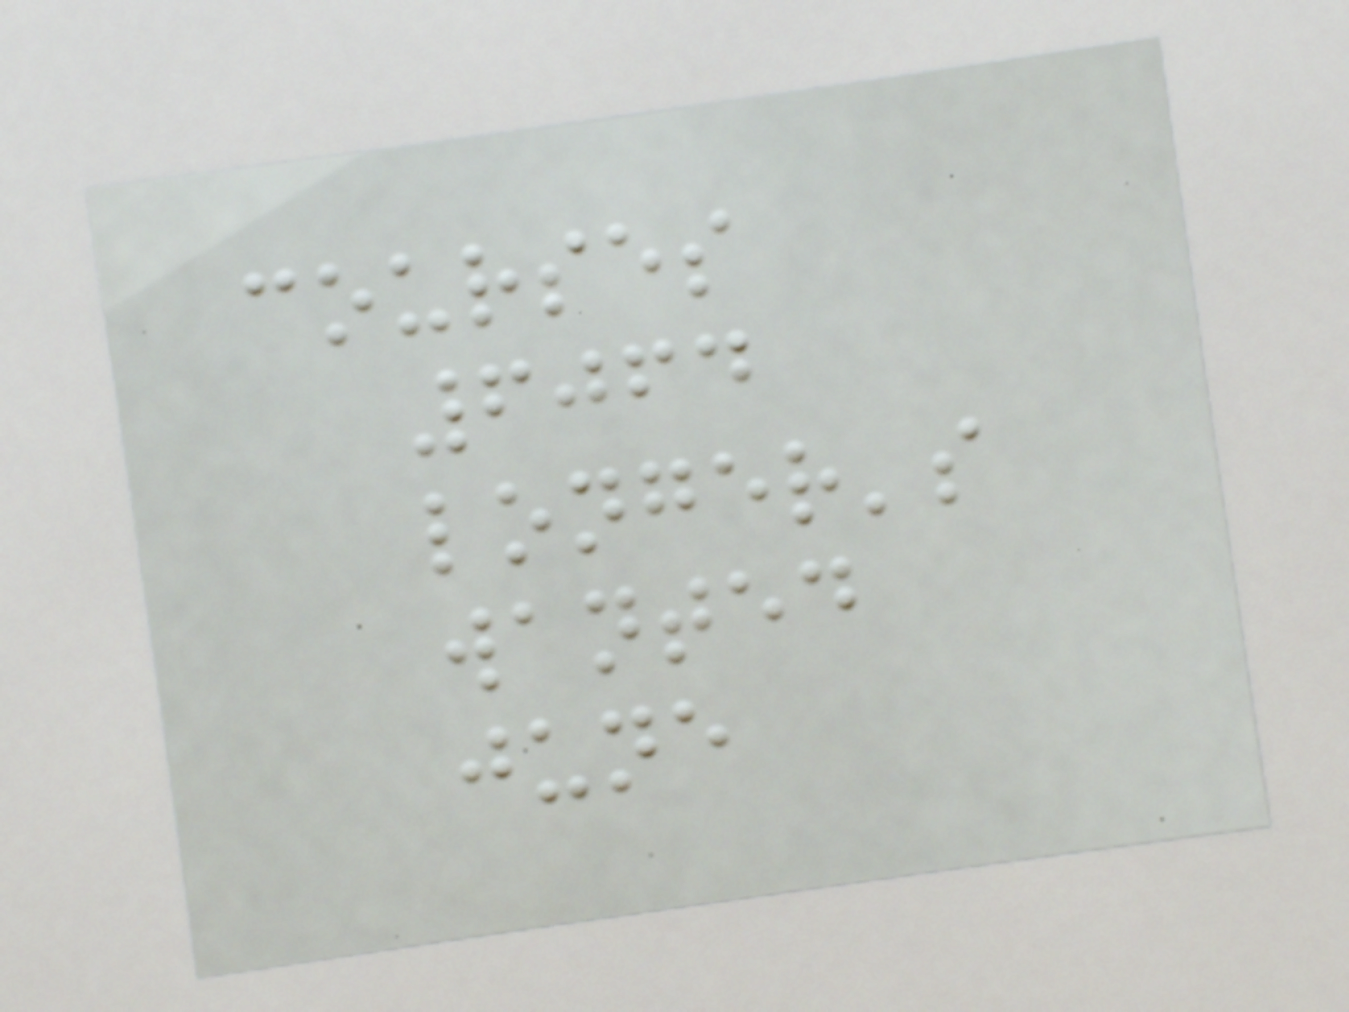courses
6064
longer's
wanted
june
